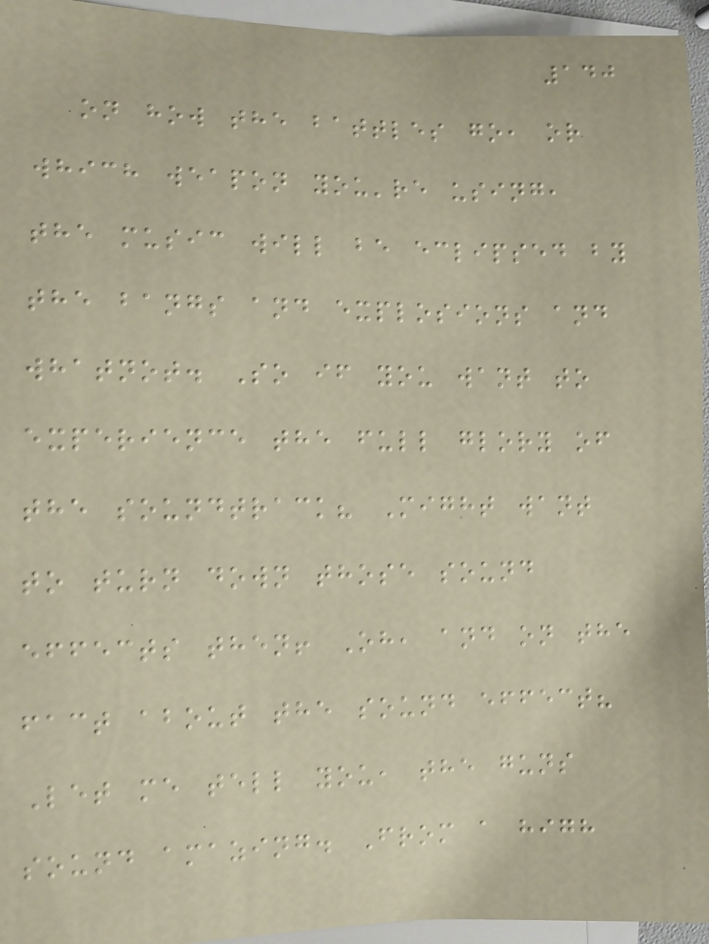140
on how the battles go, or
which weapon you're using,
the music will be eclipsed by
the bangs and explosions and
whatnot. So if you want to
experience the full glory of
the soundtrack? Might want
to turn down those sound
effects then! Oh, and on the
fact about the sound effect?
Let me tell you, the guns
sound amazing. From a high
